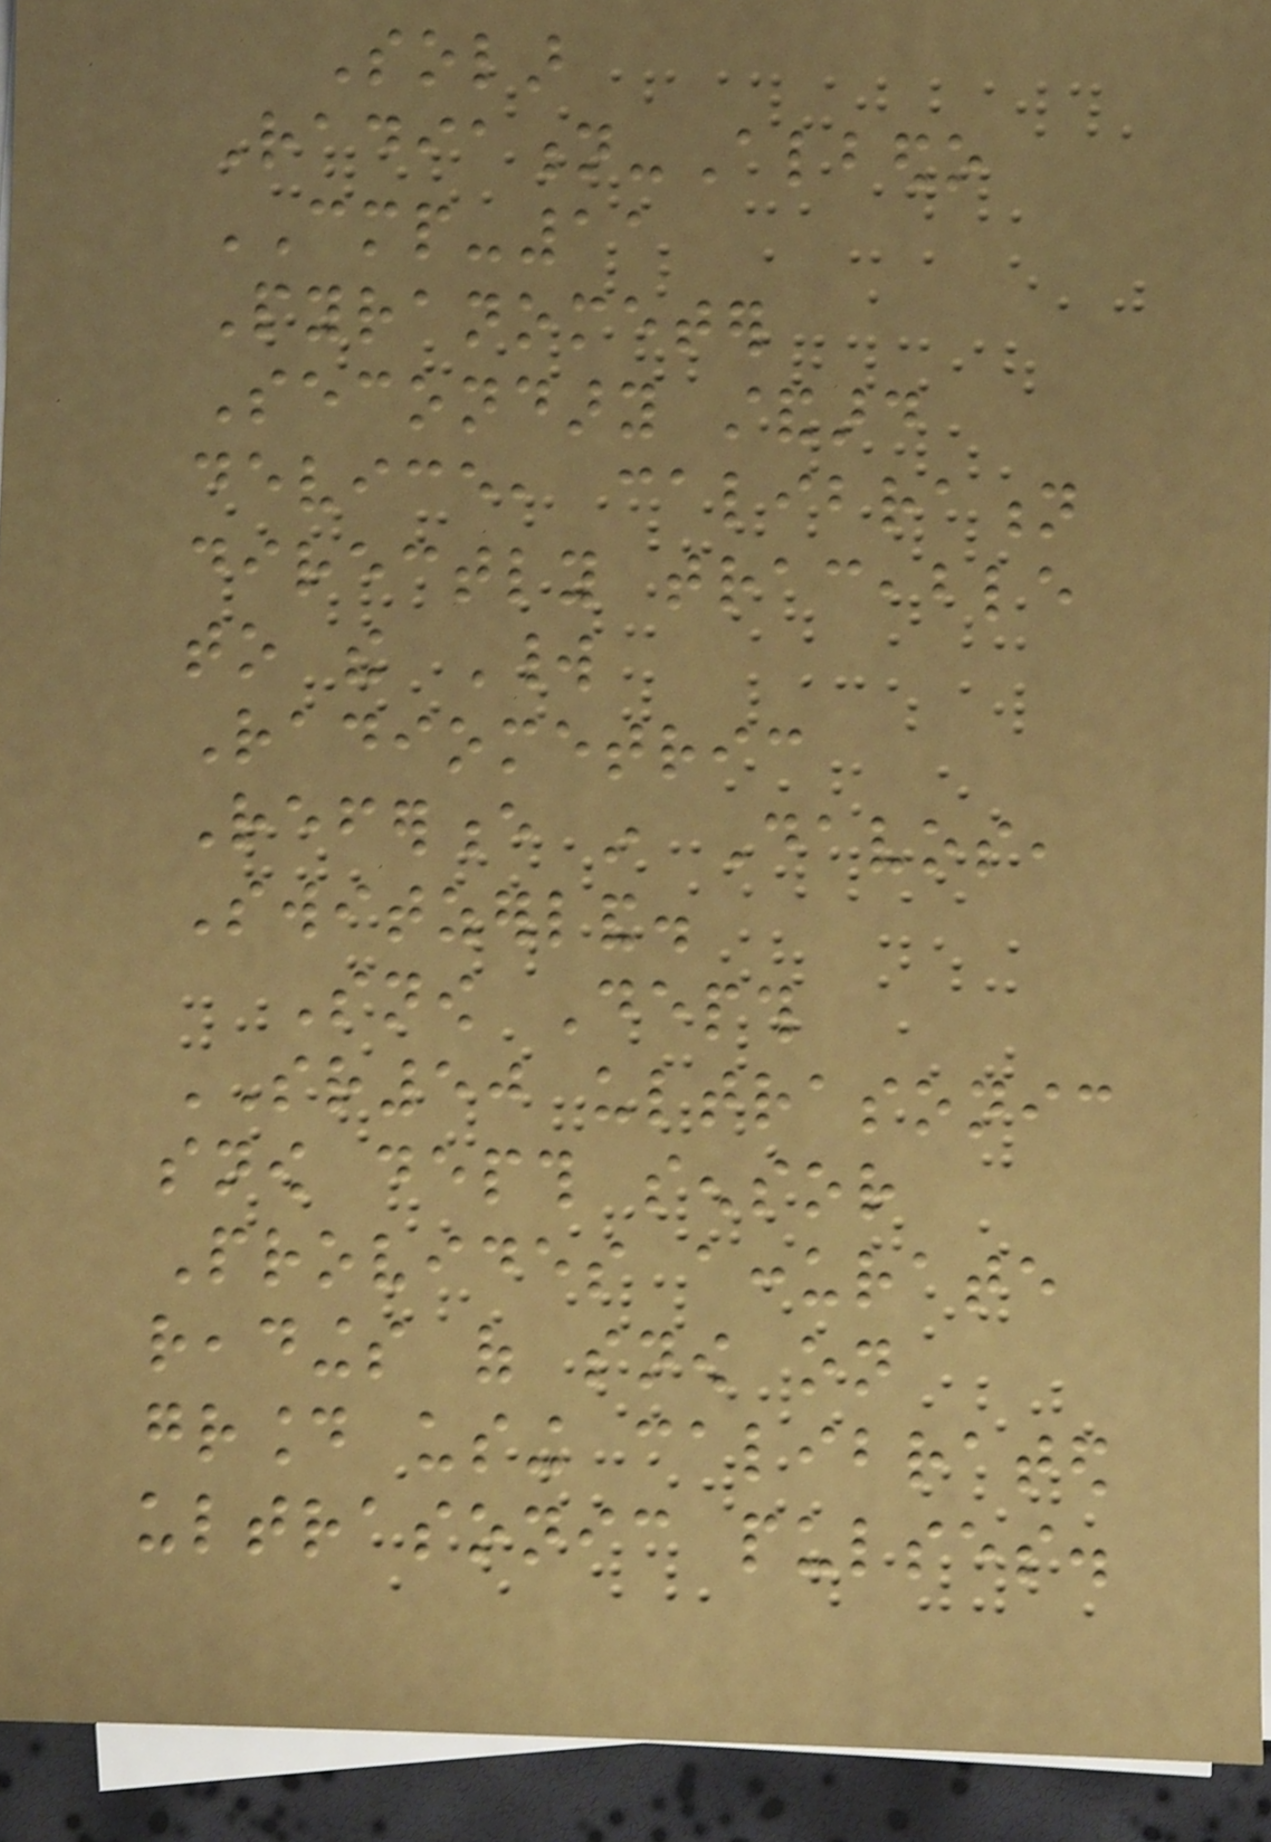Solar
Radiation-Albedo
CMP-11
Pyranometer
Secondary standard
device, calibration
directly traceable
to the World
Radiometric
Reference in Davos,
Switzerland.
Snow Depth
SR50 ultrasonic
snow depth sensor
Provides accurate
readings of snow on
ground using calibrated
ultrasonic pulses.
